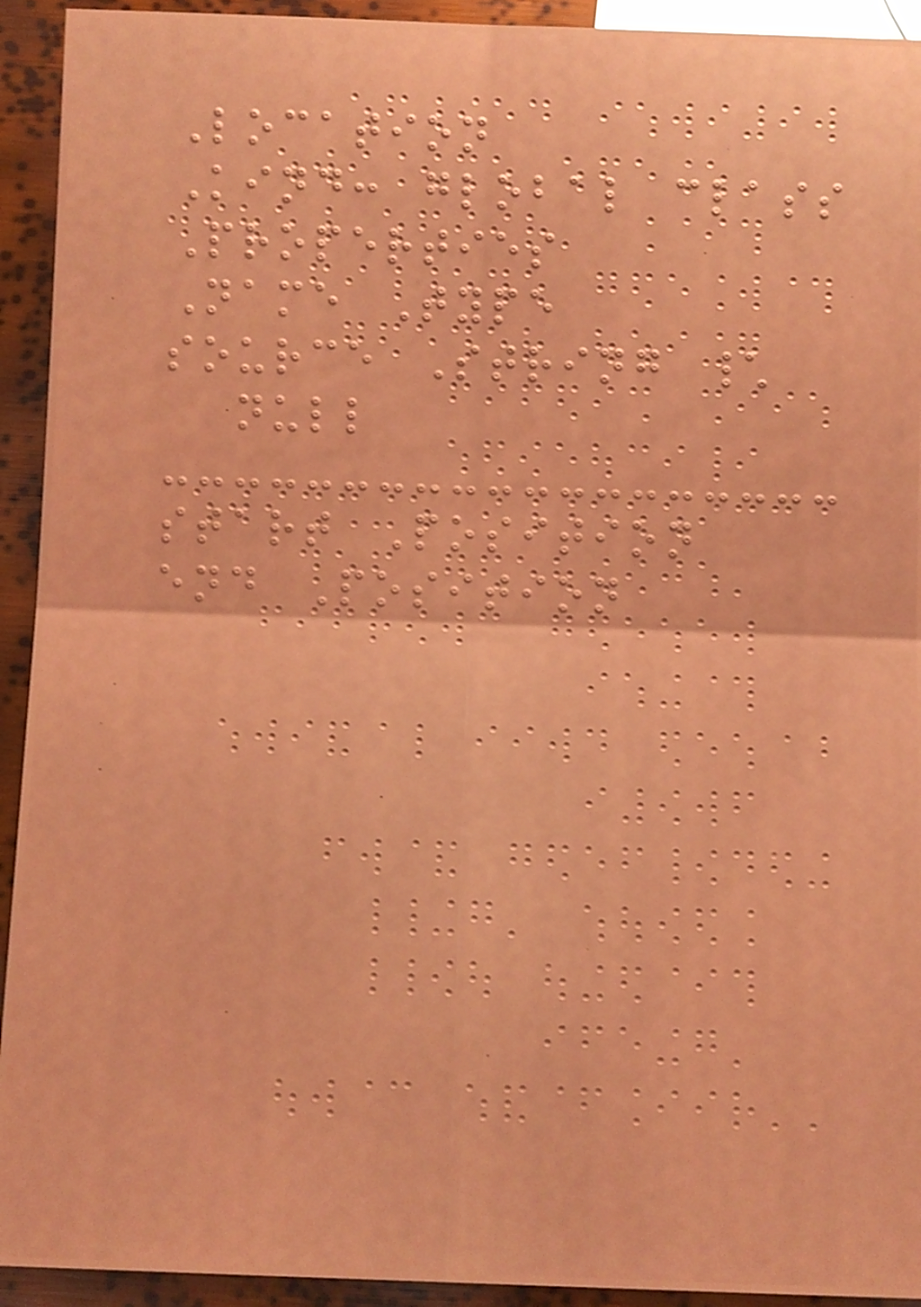Location
Kind: global class
Properties
Name Type
source String \
null
start Position
end Position
